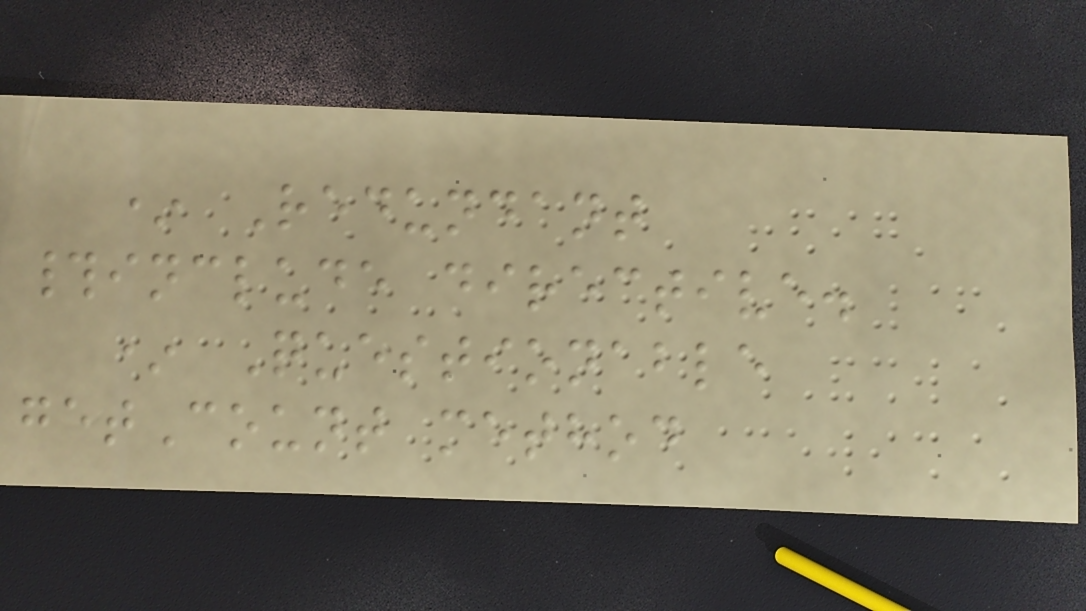* Redundant
#include directive.
* Questionable
getCount method
